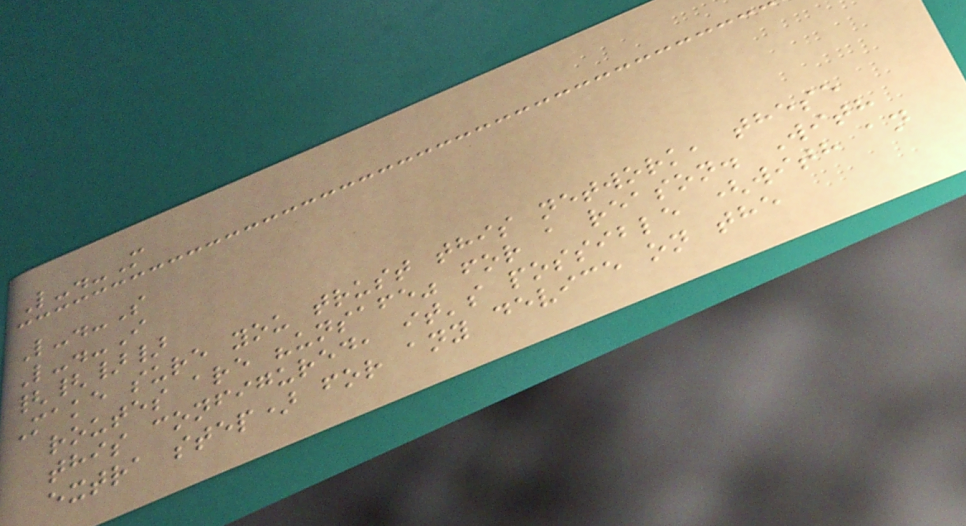L-.-M
L-.-S
L-.-I
{{}}
Make sure you trust this network, these
routes are "unsafe" for a reason. With
this configured, it's possible (with an
extra step) for any device on the
